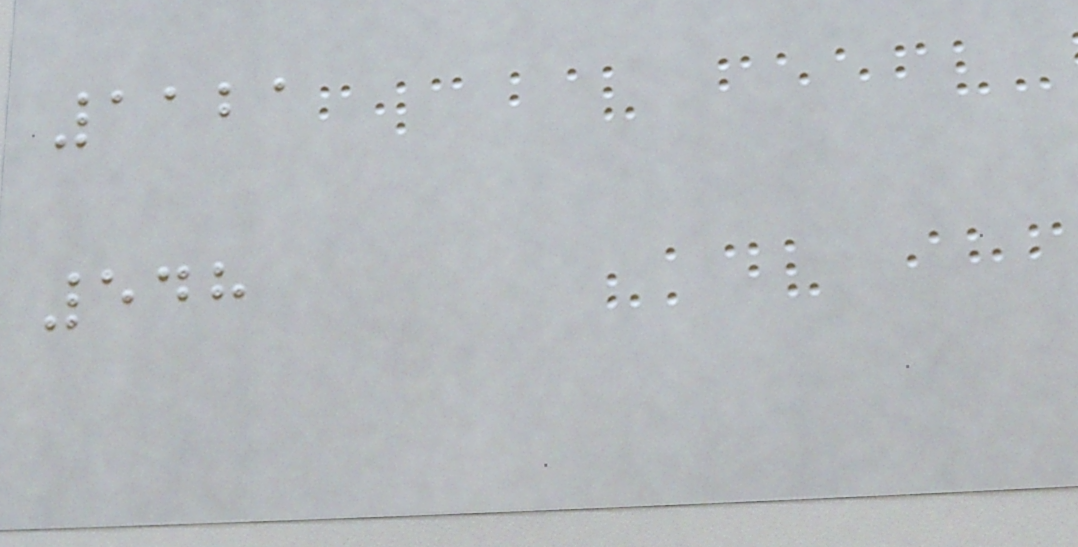1121
548
